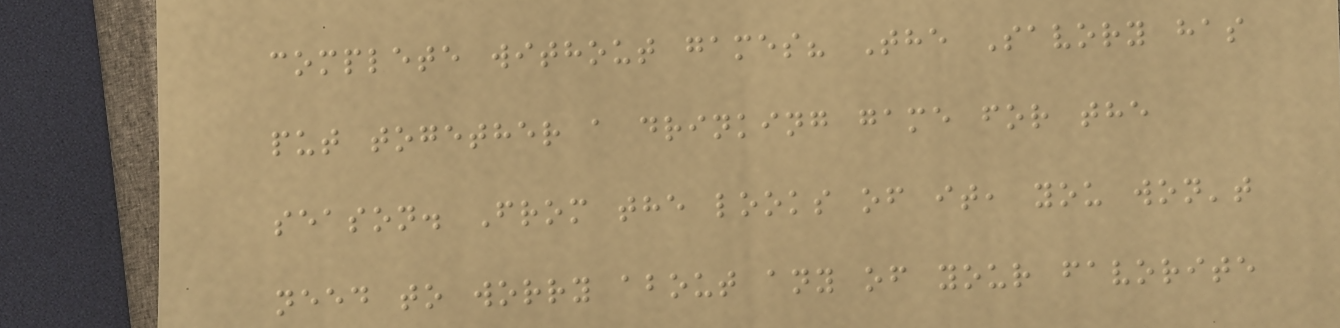complete without games? The Savory has
put together a drinking game for the
season. From the looks of it, you won't
need to worry about any of your favorite
